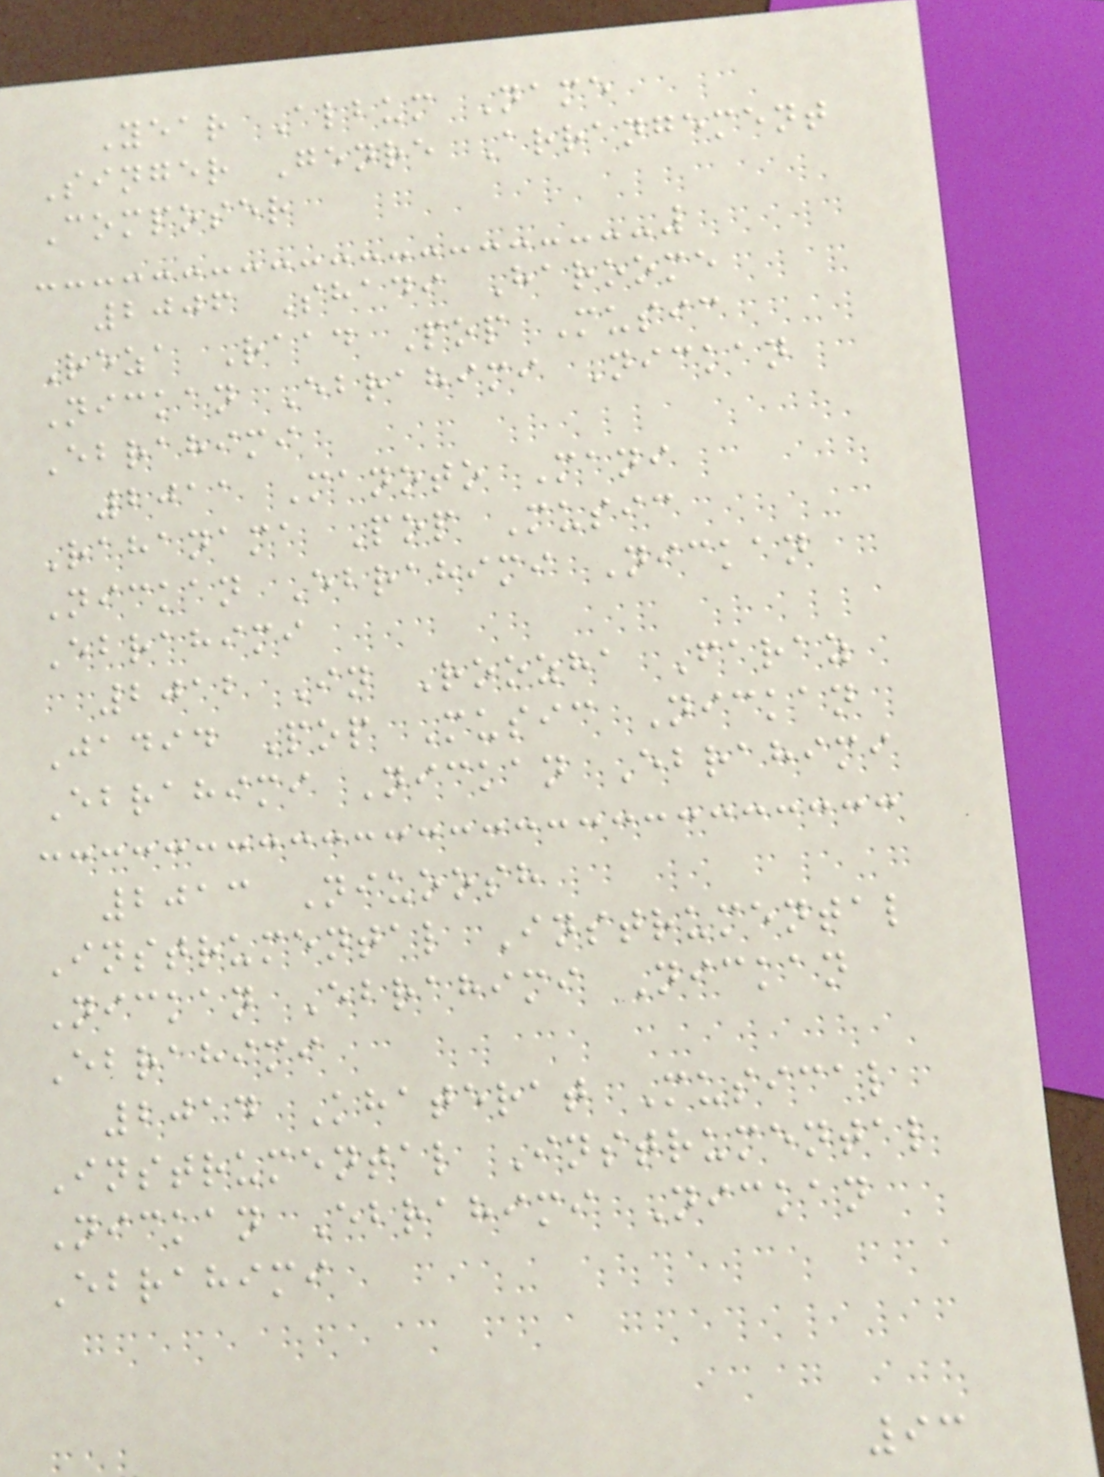Year Album Name
Singer Genre Arrangement
Composer
2006 Shadi Haroome
Reza Raad Pop Music
Nickan Ebrahimi Nickan
Ebrahimi
2011 Manoto Mani
Rahanama Pop Music
Nickan Ebrahimi Nickan
Ebrahimi
2012 In Roozha Faraz
Jadid Pop Music Nickan
Ebrahimi Nickan Ebrahimi
2013 Niuoosh
Instrumental Instrumental
Nickan Ebrahimi Nickan
Ebrahimi
2014 Khaterat Musical
Instrumental Instrumental
Nickan Ebrahimi Nickan
Ebrahimi
93
